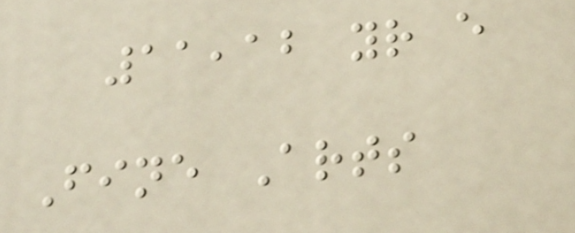11,12 yr e
Fine Arts
